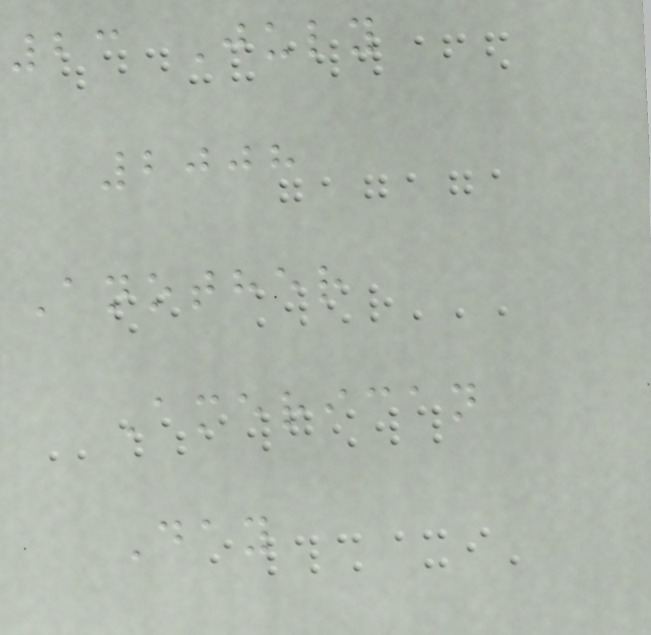23 July
2008
Another
American
Day
